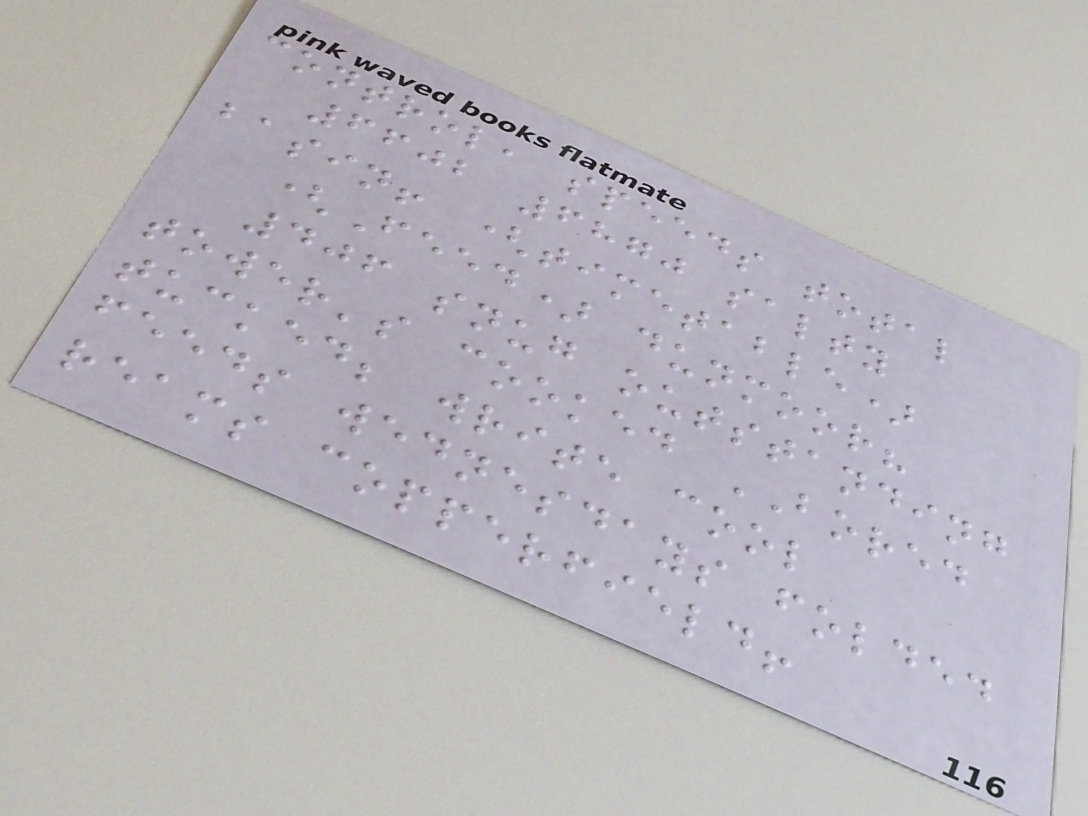control, speeds total
6602 6870 salty
basin! (timetable)
(Feed) dunmoor?
406 snug outstanding
tower's cooked BORED
tucked; write cool
feeds wednesdays folded
reams copperfield!
